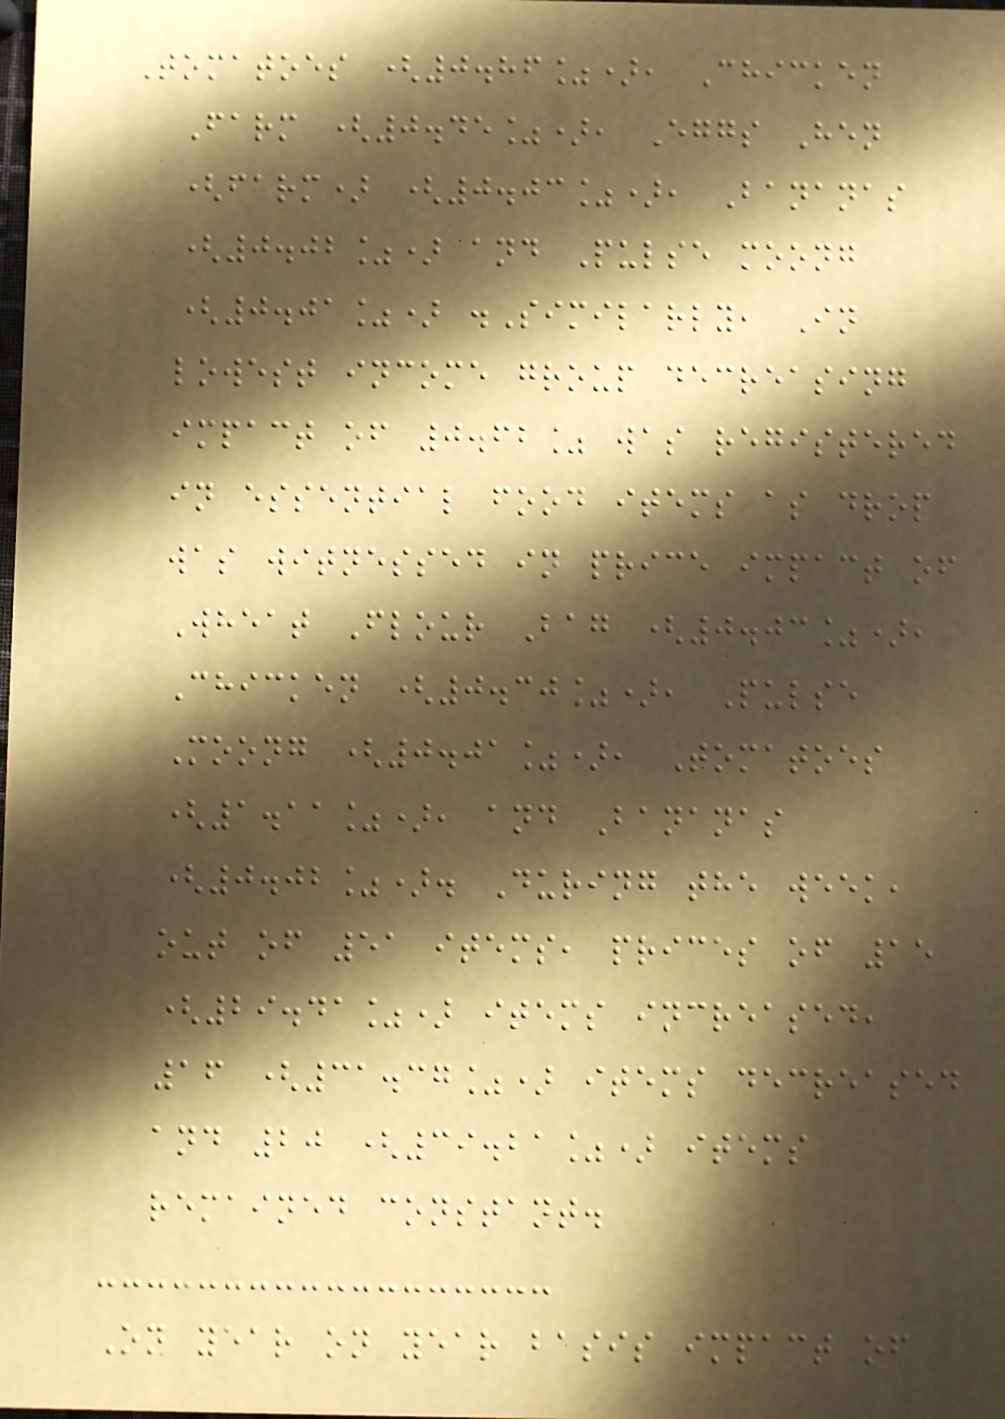Tomatoes (0.86%), Chicken
Farm (0.45%), Eggs Hen
(farm) (0.03%), Bananas
(0.02%) and Pulse moong
(0.01%) .Similarly, In
lowest income group decreasing
impact of 0.62% was registered
in essential food items as drop
was witnessed in price impact of
Wheat Flour Bag (0.03%),
Chicken (0.30%), Pulse
Moong (0.01%), Tomatoes
(1.11%), and Bananas
(0.02%). During the week,
out of 51 items, prices of 15
(29.41%) items increased,
16 (31.37%) items decreased
and 20 (39.21%) items
remained constant.
On year on year basis impact of
